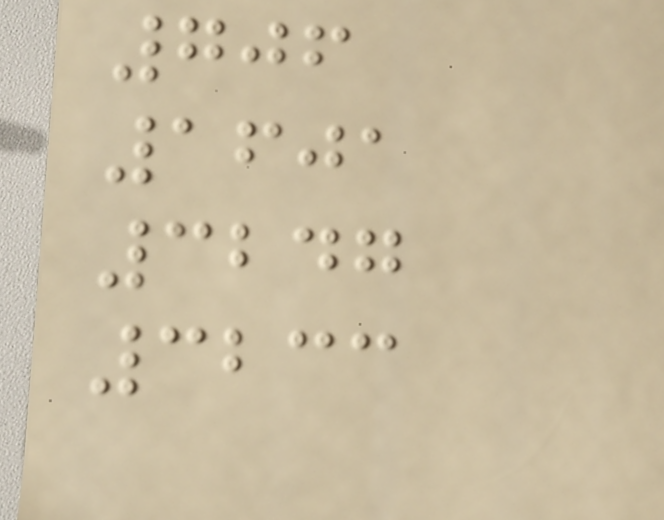706
1601
3247
3233
